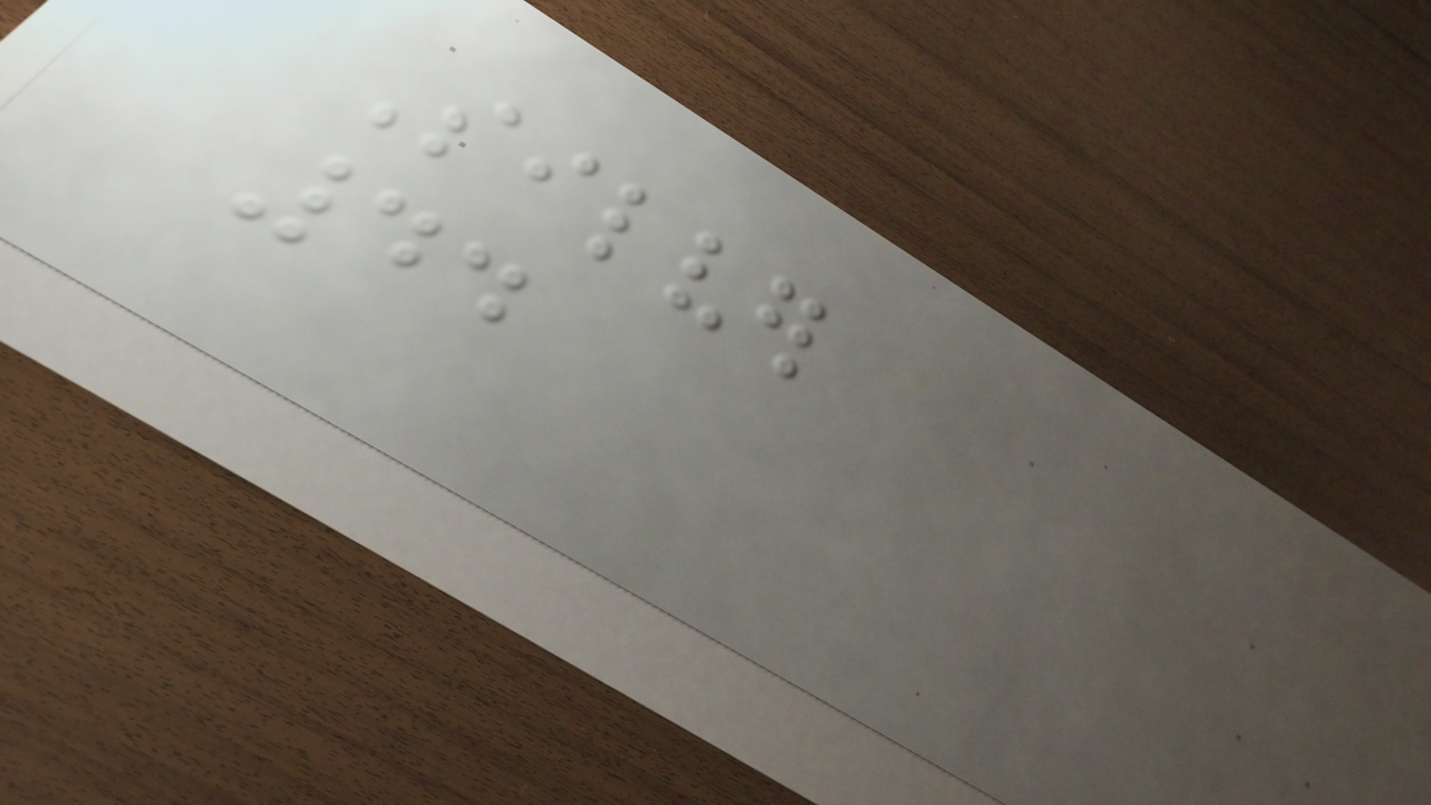Silver
44
